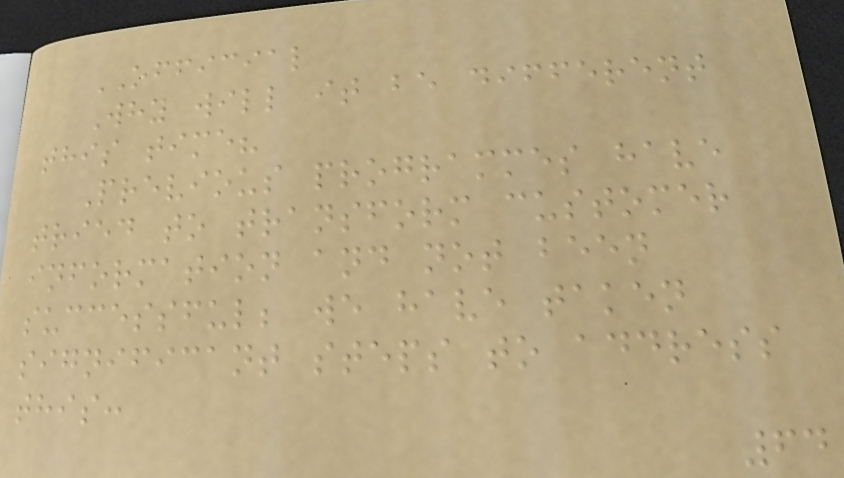OFFICIAL
Why will it be different
this time?
Previous programmes have
tried to transform customer
information and not been
successful; we have taken
significant steps to address
this:
64
